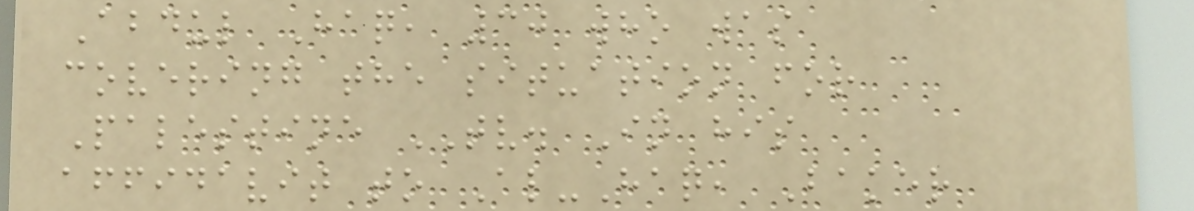Abdul Haq, 30 who was
covering the situation for
Palestine TV. In his
affidavit to Al-Haq, Baker
